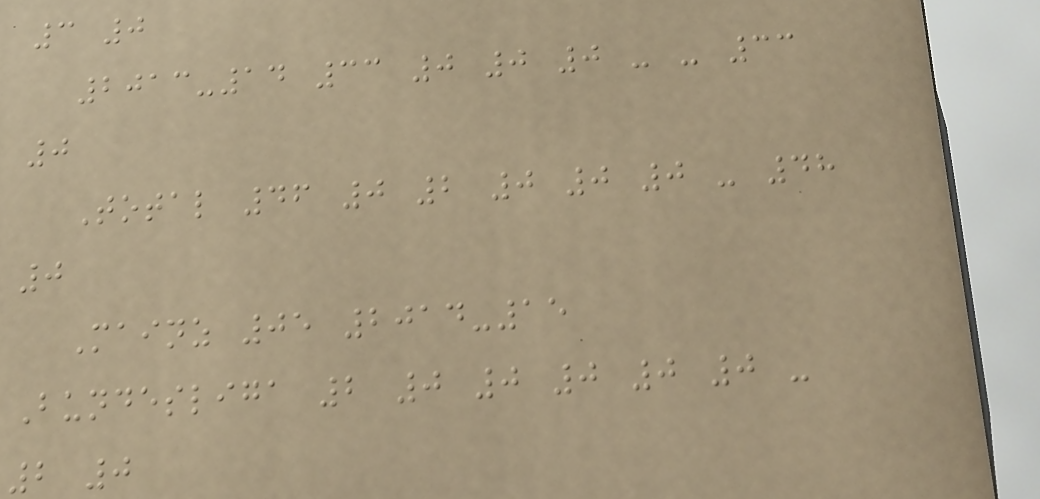3 0
2013-14 33 0 0 0 - - 33
0
Total 46 0 2 0 0 0 - 48
0
Mainz 05 2014-15
Bundesliga 2 0 0 0 0 0 -
2 0
